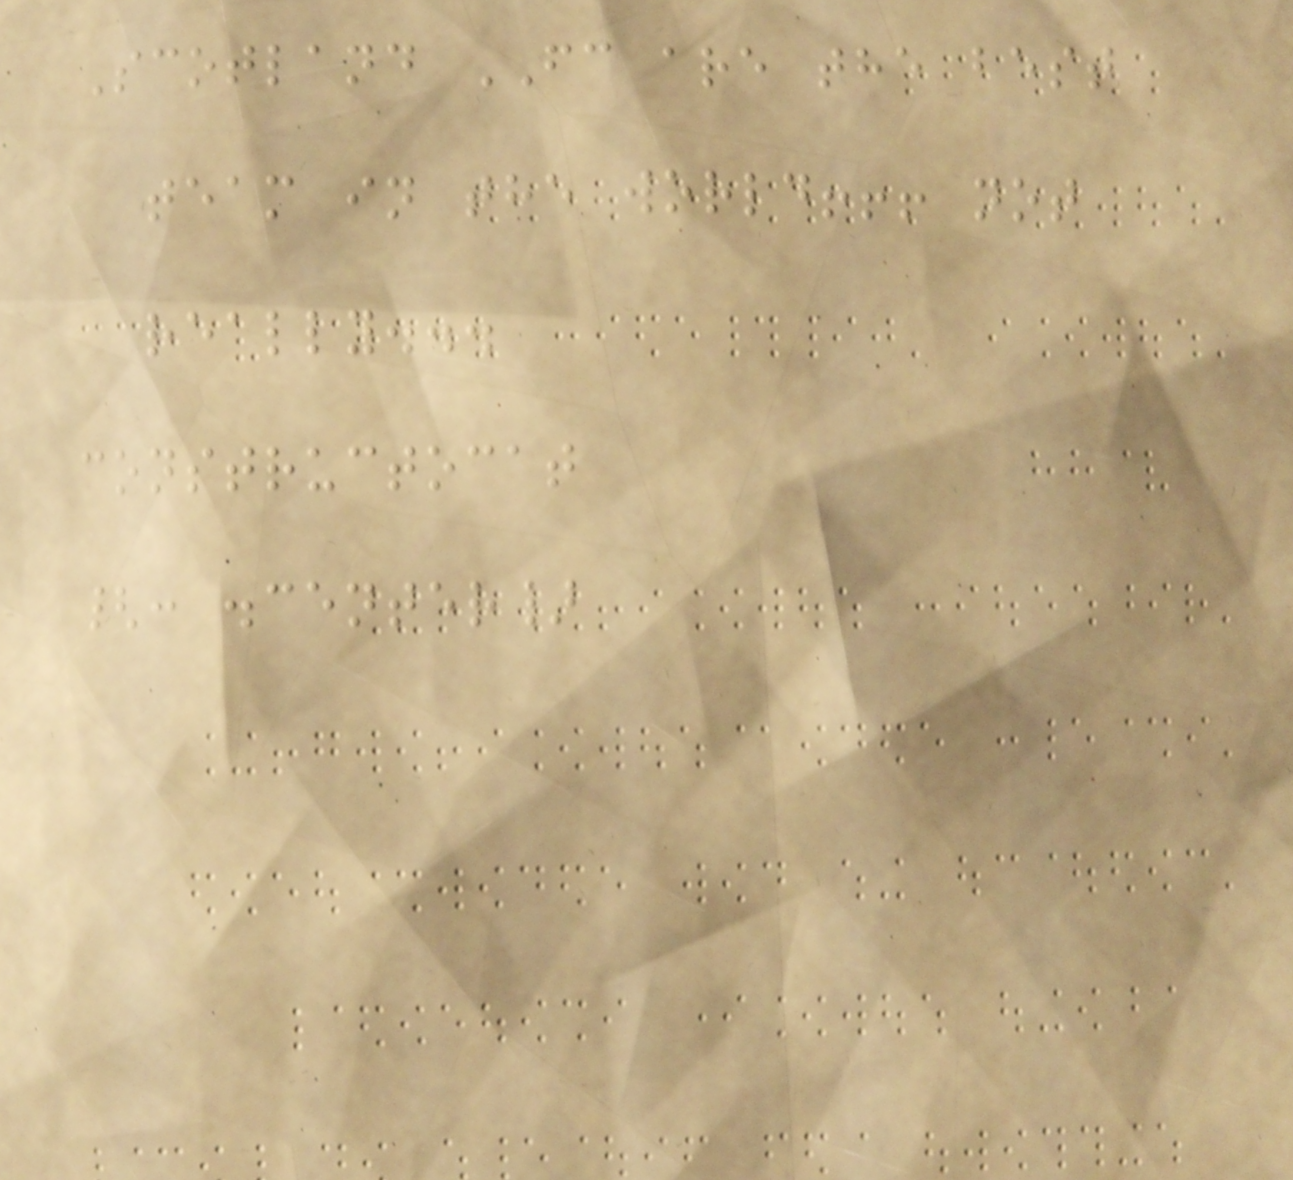Scotland FC are the best
team in the world!!! not
really...
constructocat
{: .center}
